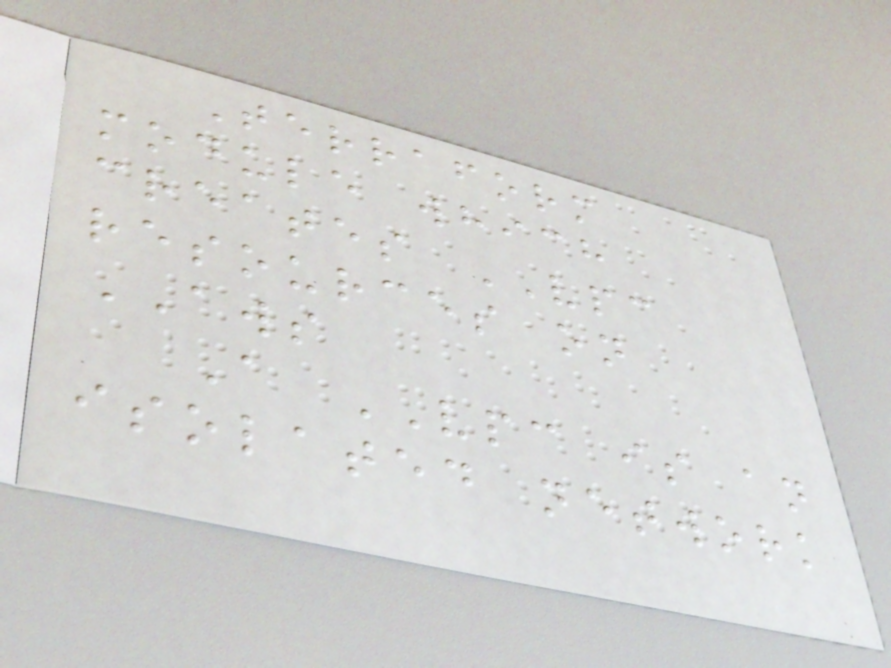Terraform
module which
creates VPC
resources on
AWS
A VPC is an
isolated network
